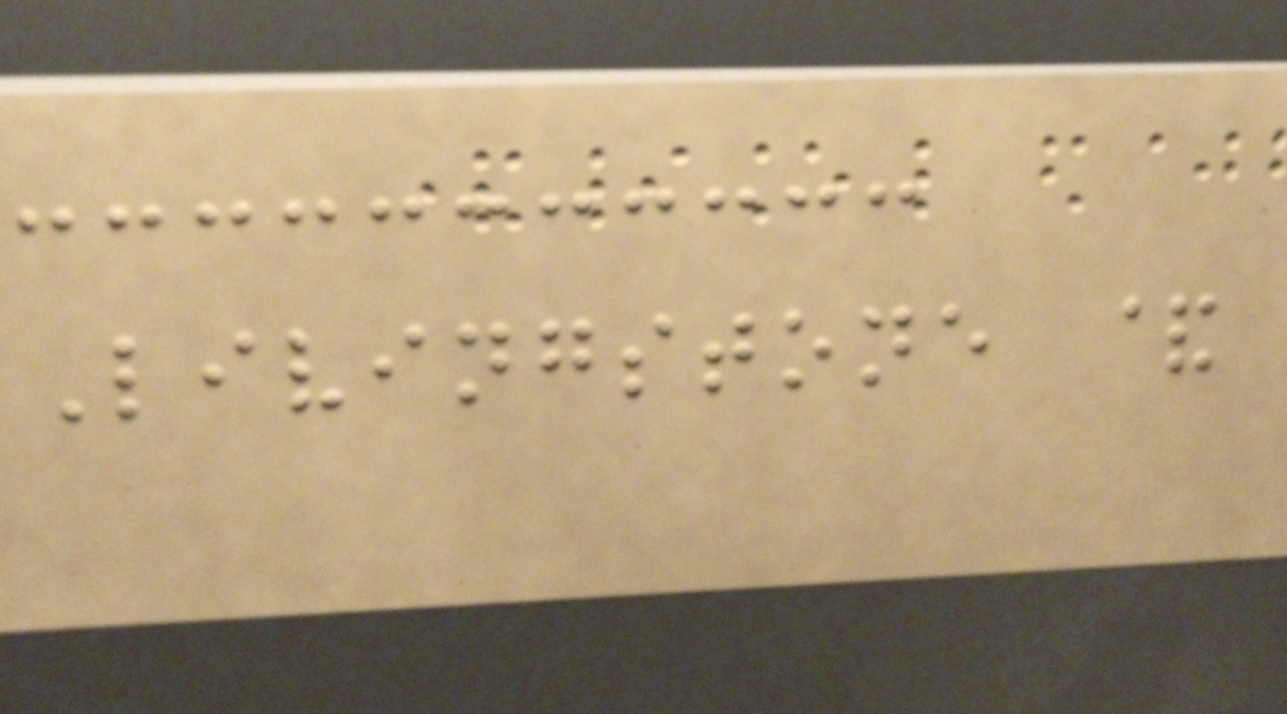Livingstone &
